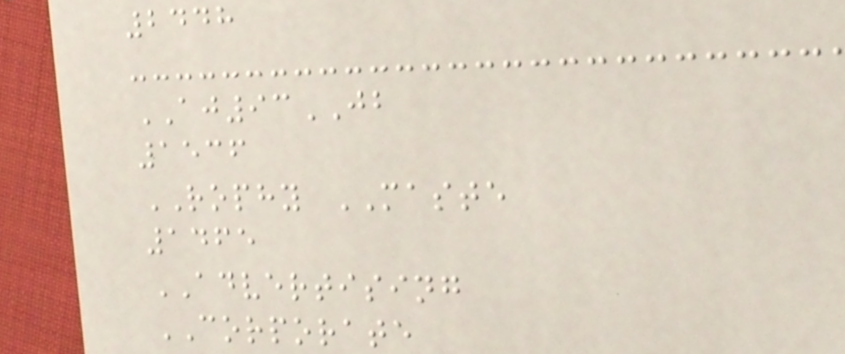2448
AJ93JB
1536
ROPHY MASTE
1465
ADVERTISING
CORPORATE
